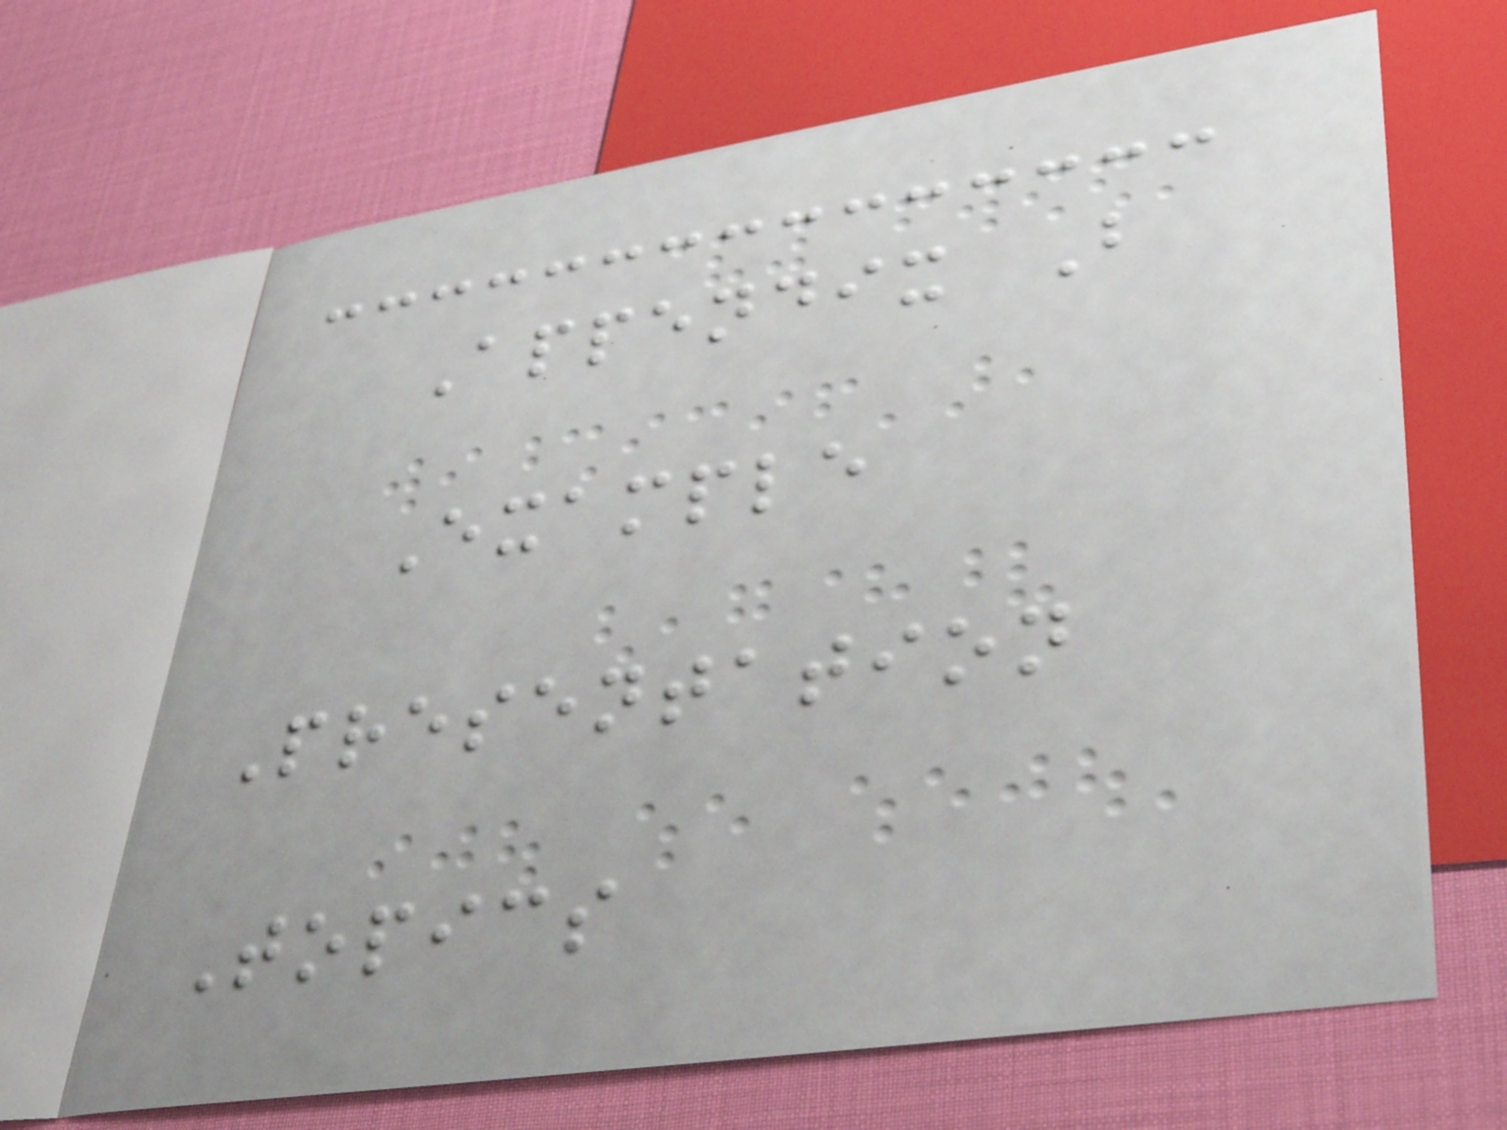Appendix B
Example
Presentation
Topics
